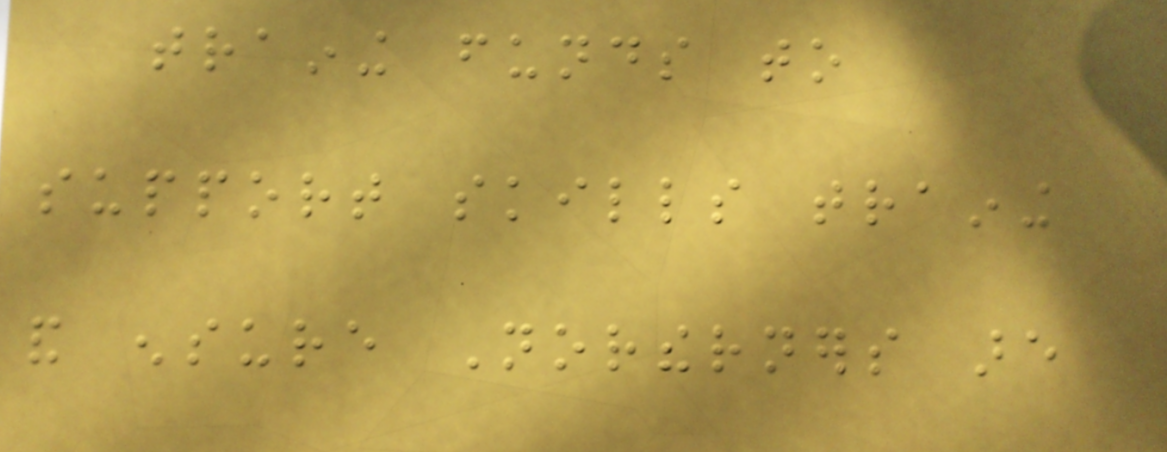training funds to
support skills training
and ensure Northerners are
